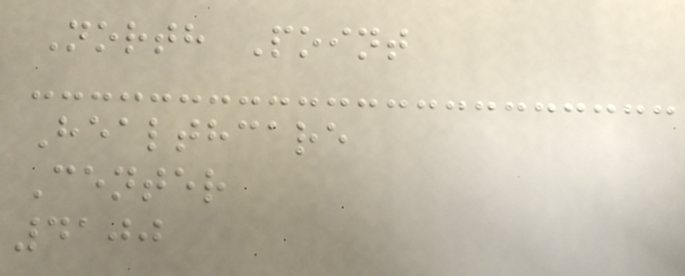North Point
Healthcare
Center
4100
